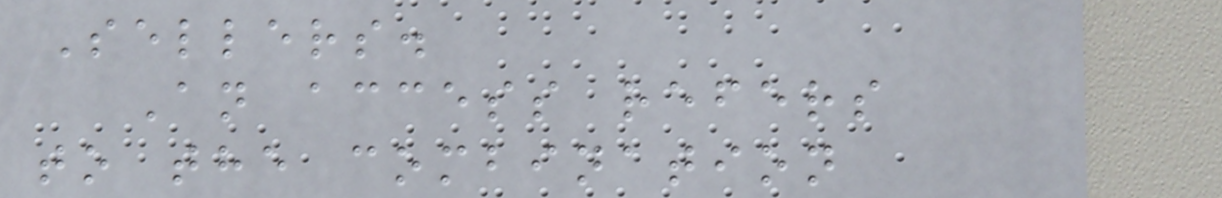Sellers.
An access refers
to the combination
